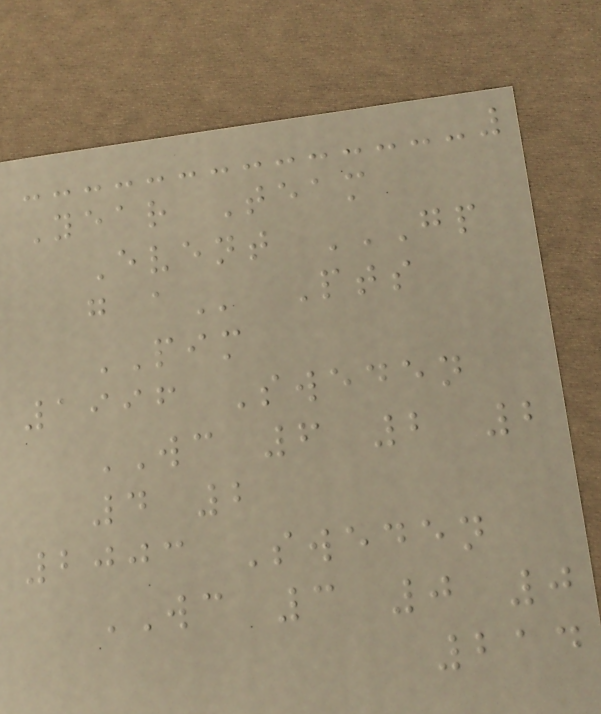Year Team
Event GP
G A Pts
PIM
1996 Sweden
WC 6 2 2
4 2
2003 Sweden
WC 3 0 0
214
